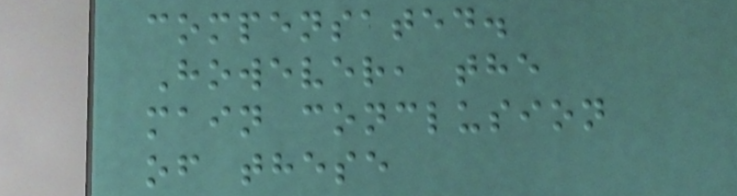compensated.
However, the
main conclusion
of these
